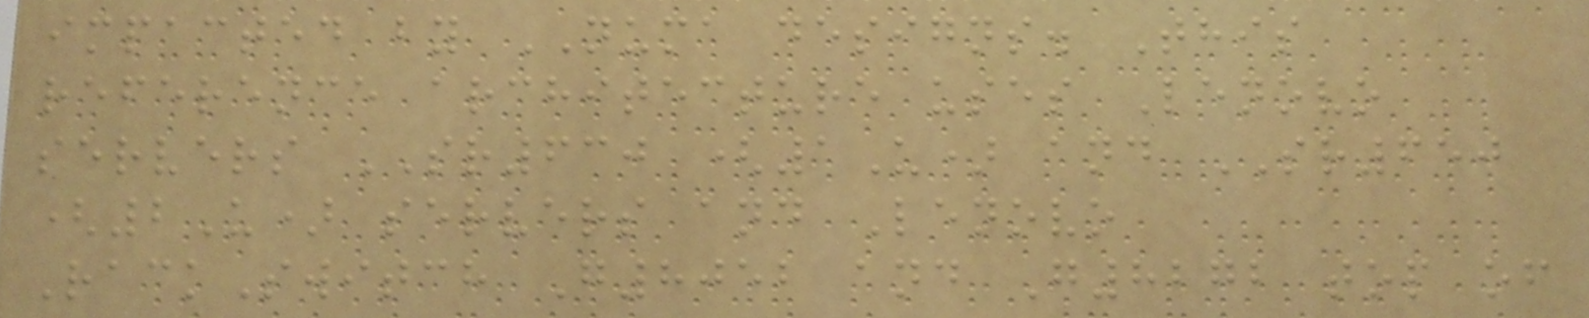impacted by NUMA designs. This
reference architecture uses Lenovo
servers SR630 (1U) and SR650
(2U) servers and Lenovo
RackSwitch G8052 and G8272 top of
